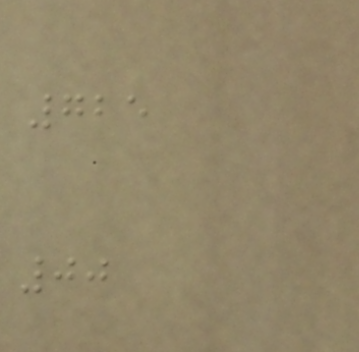725
00
